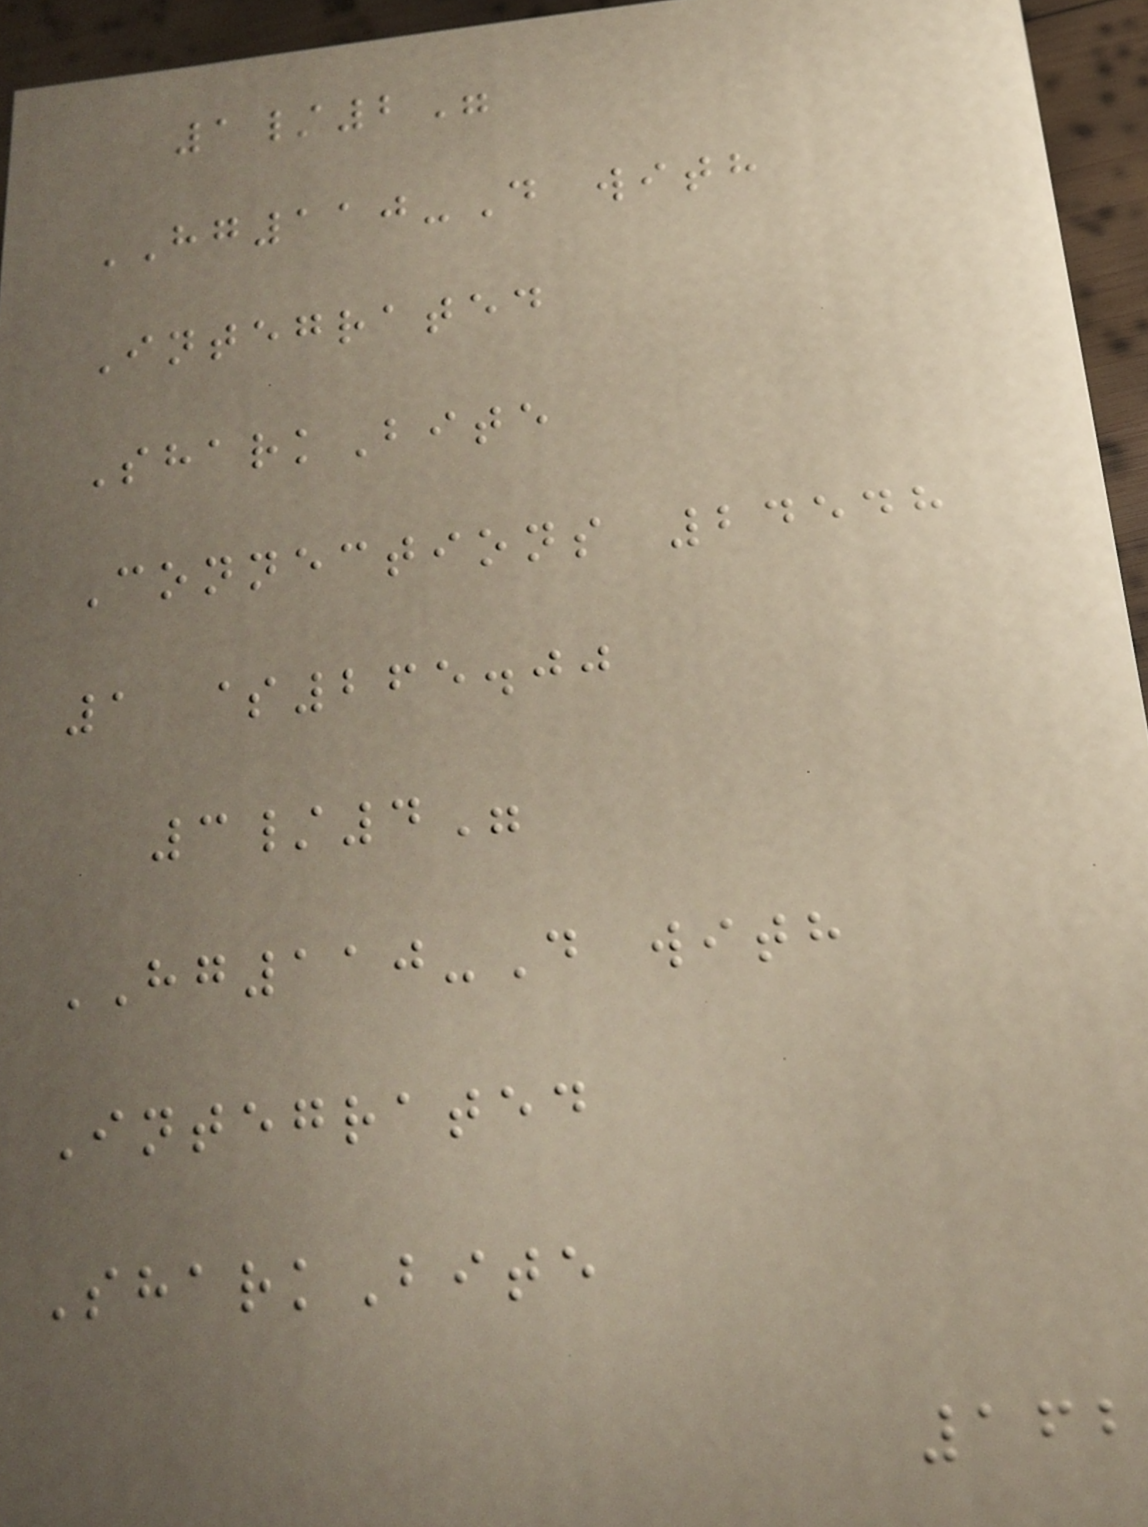1/2"
HG110-D with
Integrated
SharkBite
Connections 24548
1 $265.00
3/4"
HG110-D with
Integrated
SharkBite
162
